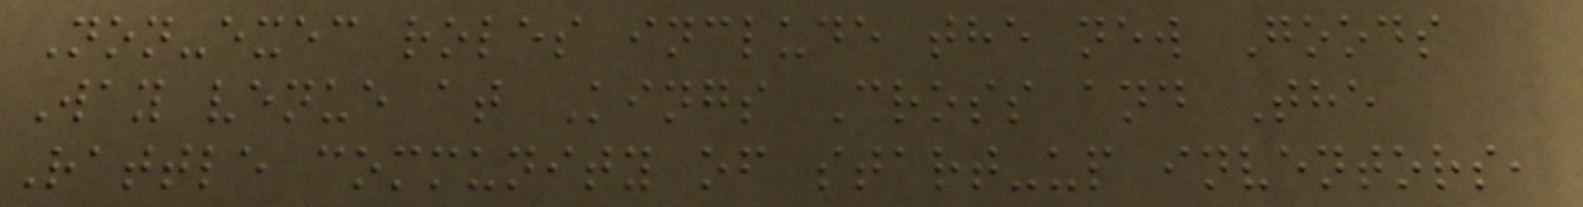Non-exec roles include the new Goods
Way venue at Kings Cross and The
Rattle community of start-up inventors,
